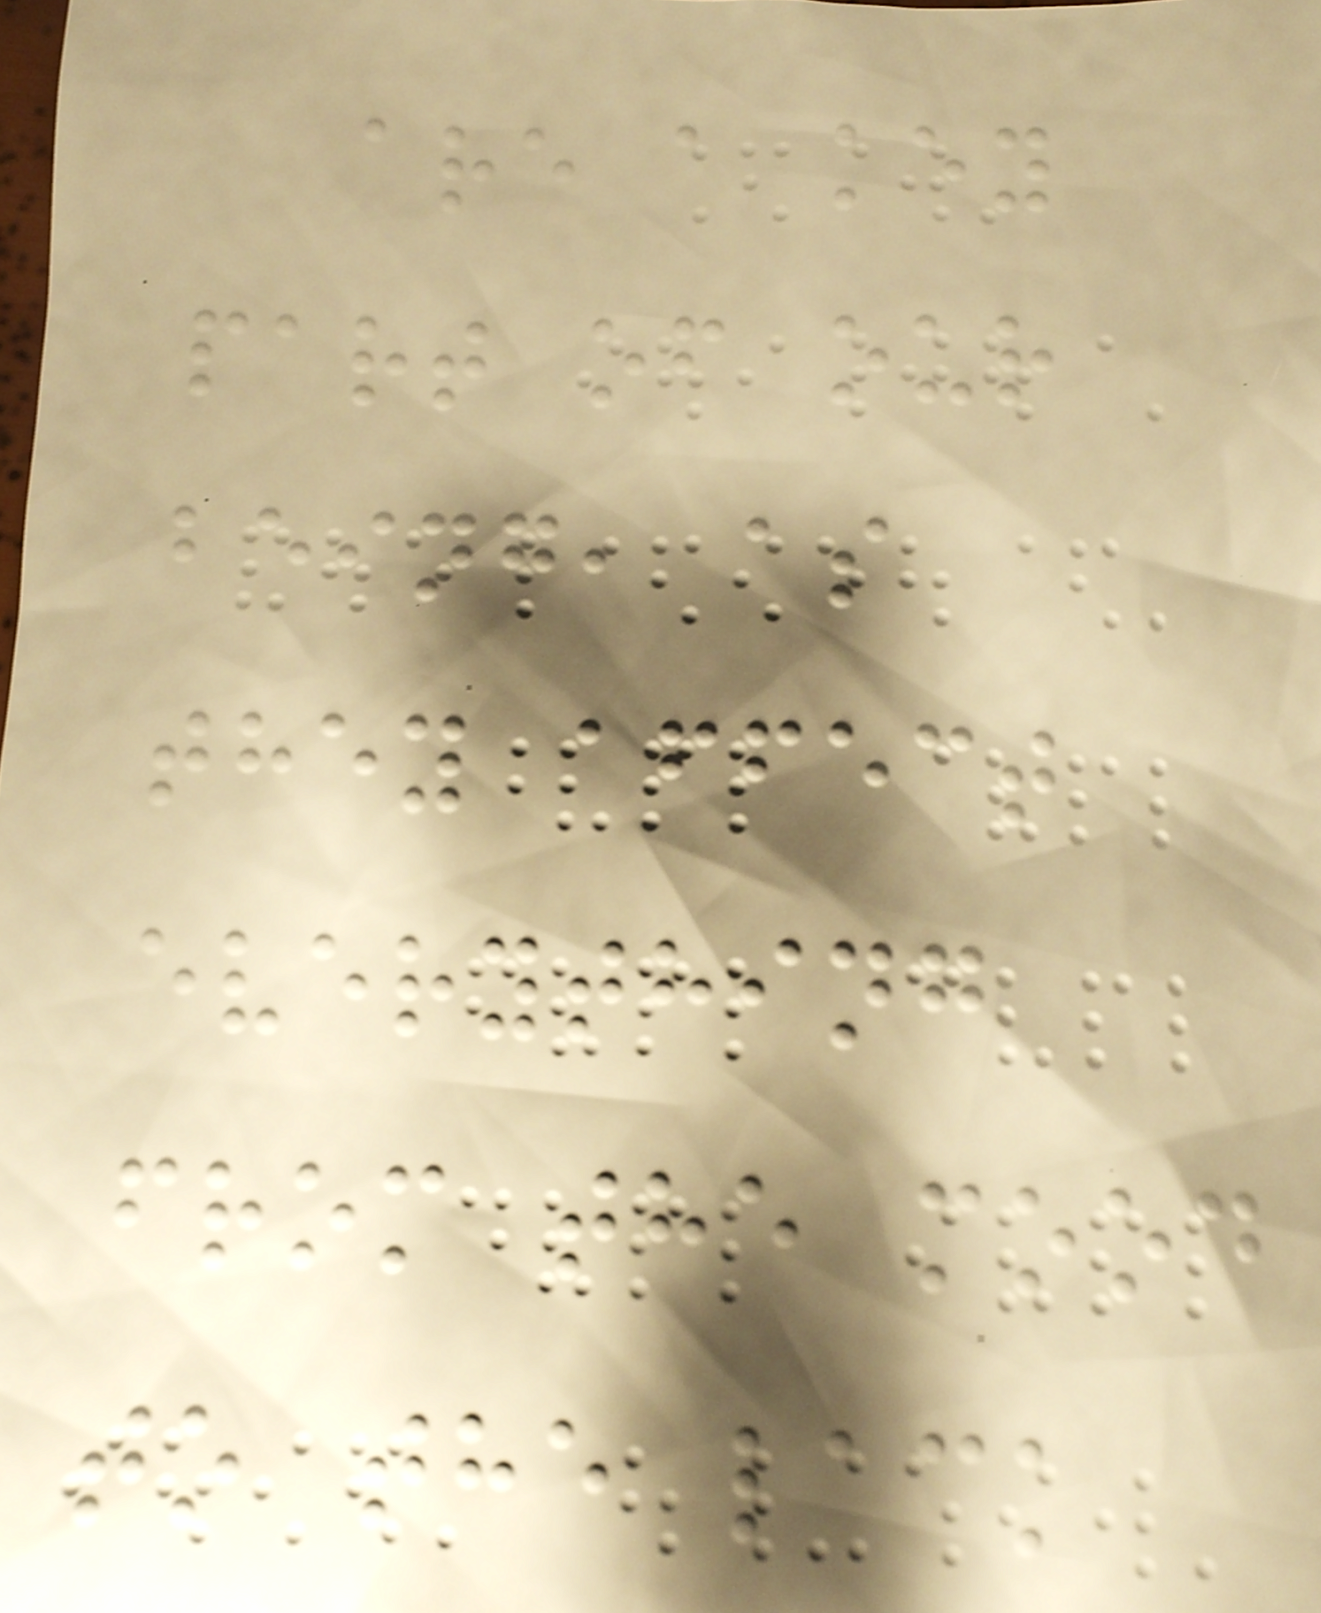are a key
part of our
being, as
they affect
everything
from the mood
to the lack
